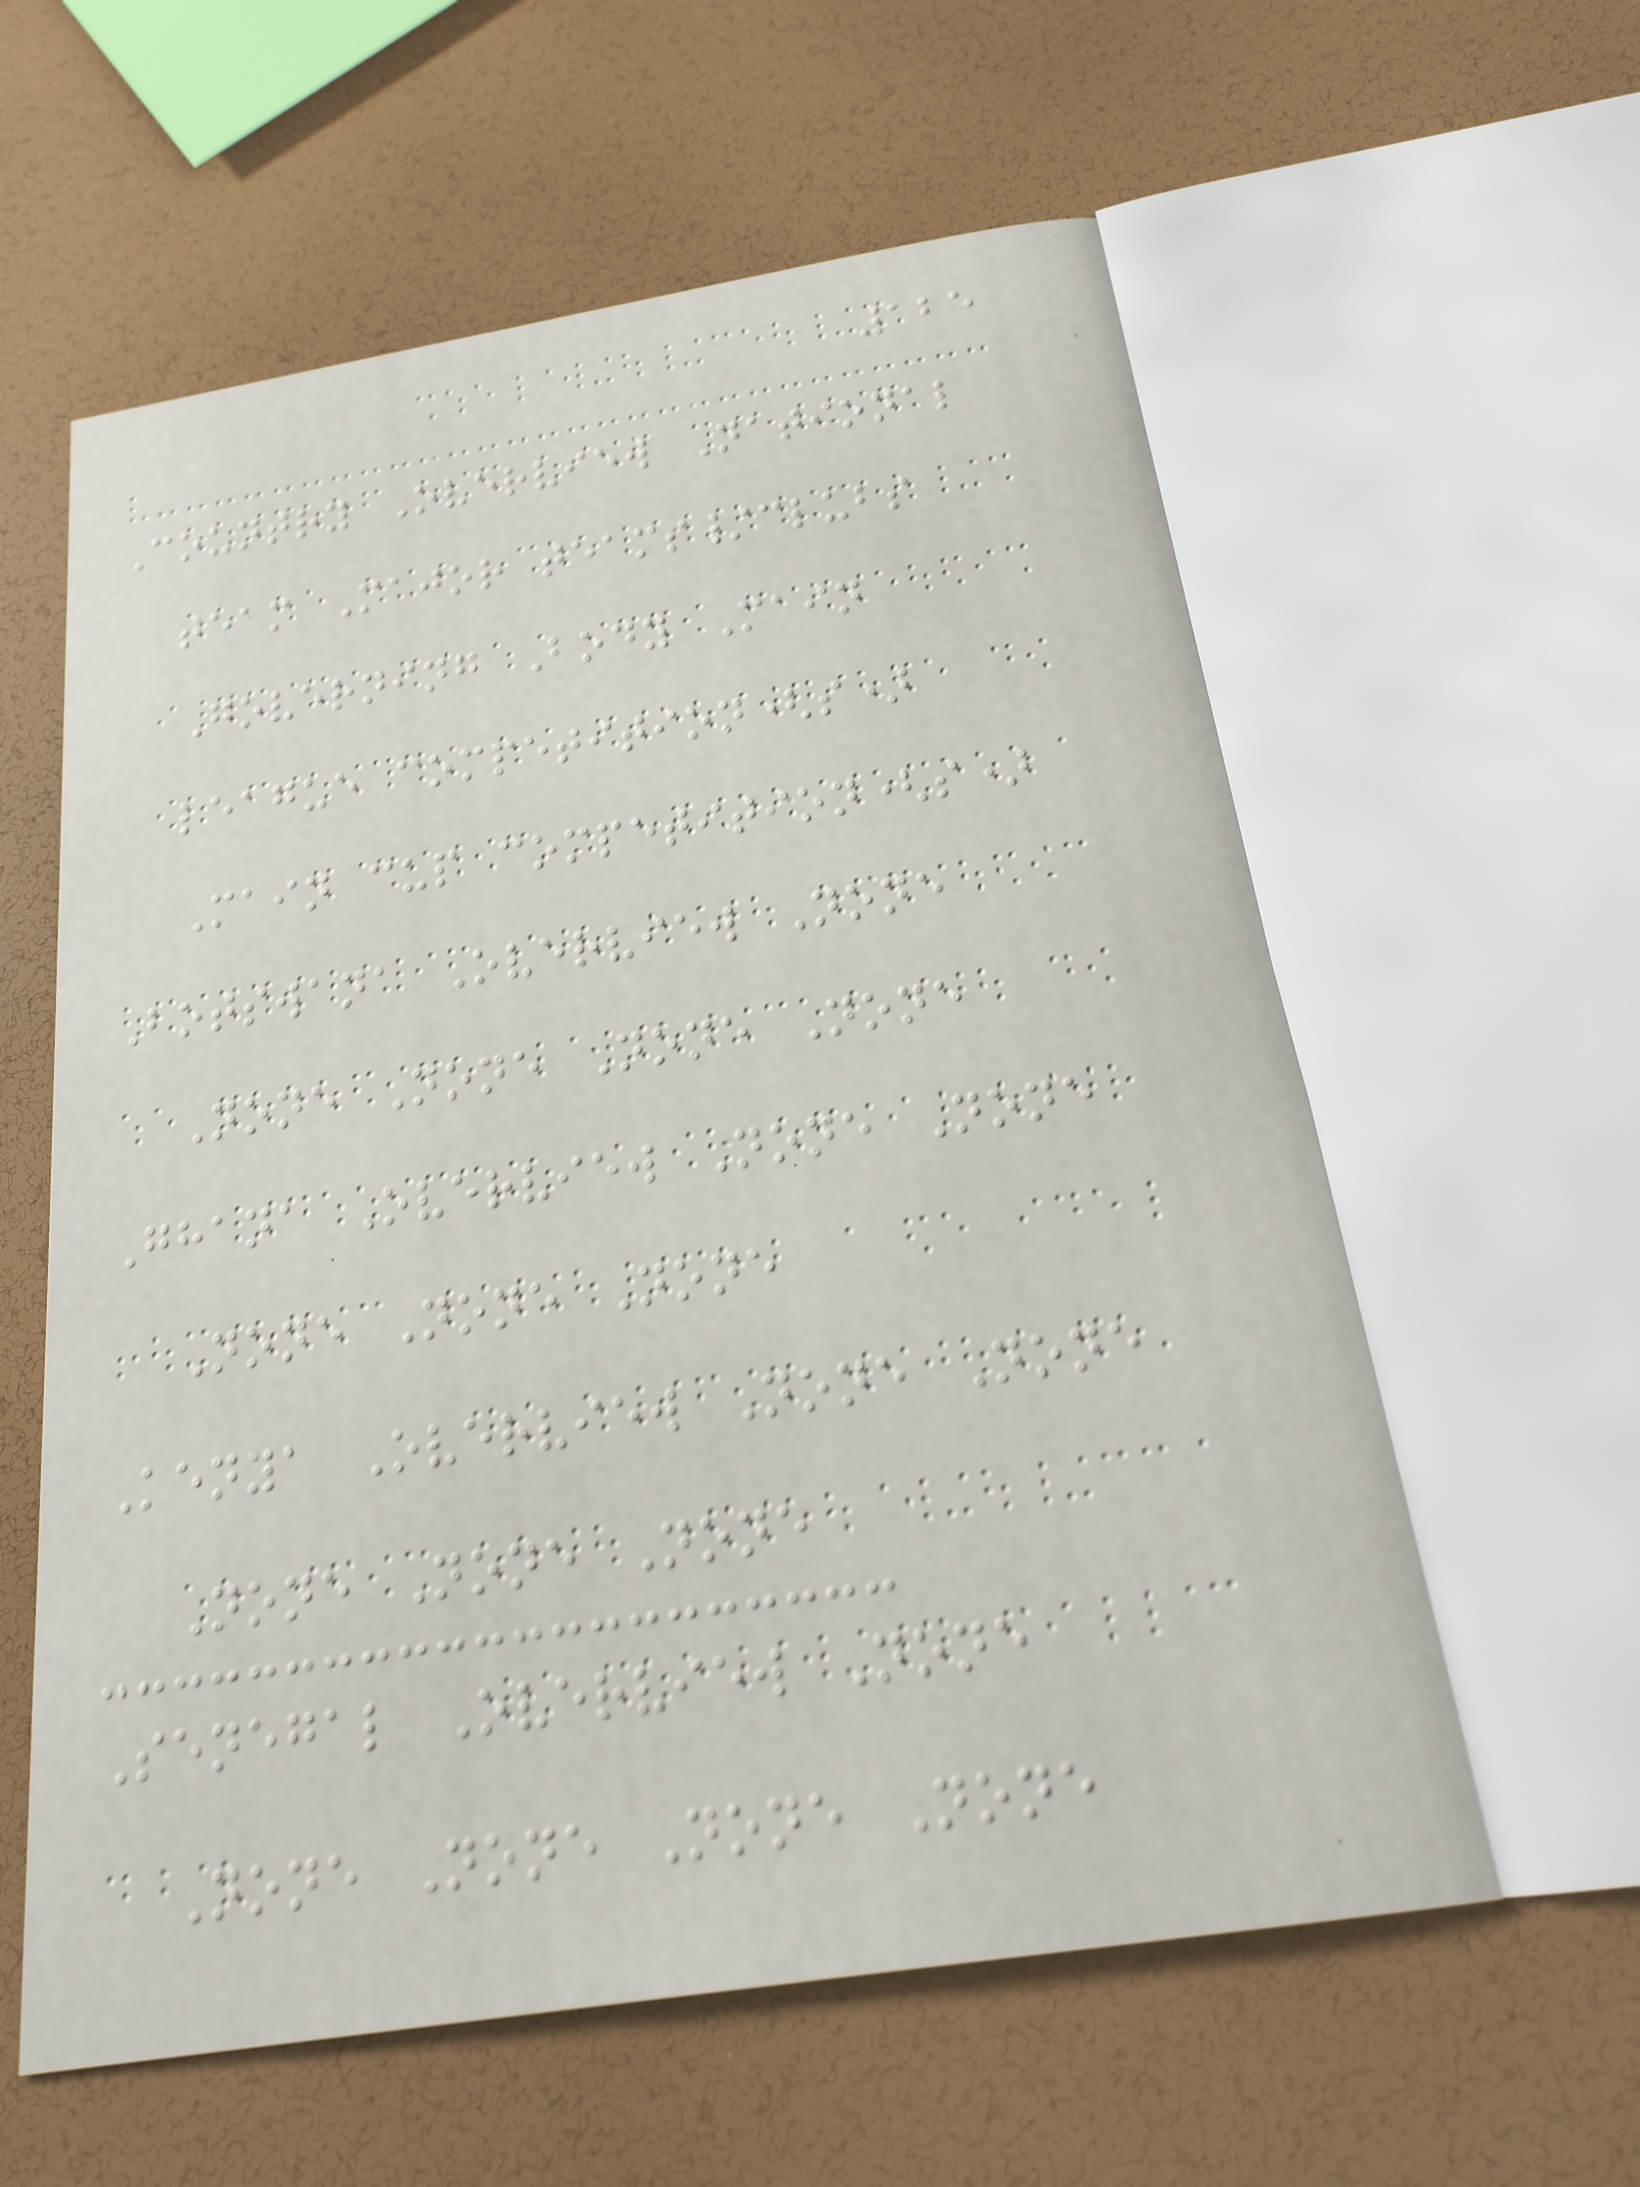125
Country Overview National
team Major teams/clubs
Governing Body Main
league competition(s)
Main cup competition(s)
Botswana Overview None
None None None None
Ghana Overview None None
None None None
Kenya Overview None None
None None None
Senegal Overview None
None None None None
